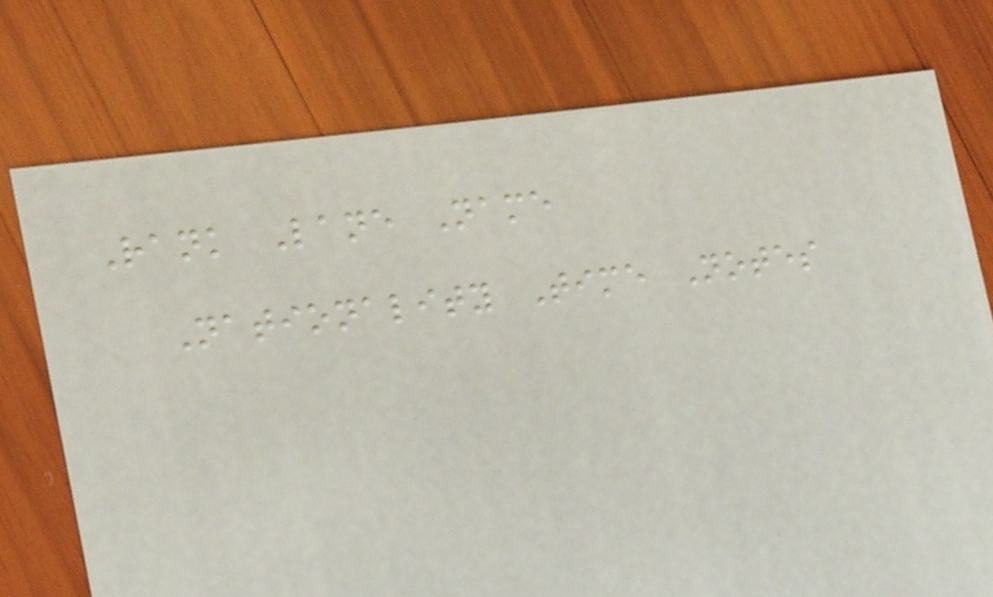Rank Lane Name
Nationality Time Notes
